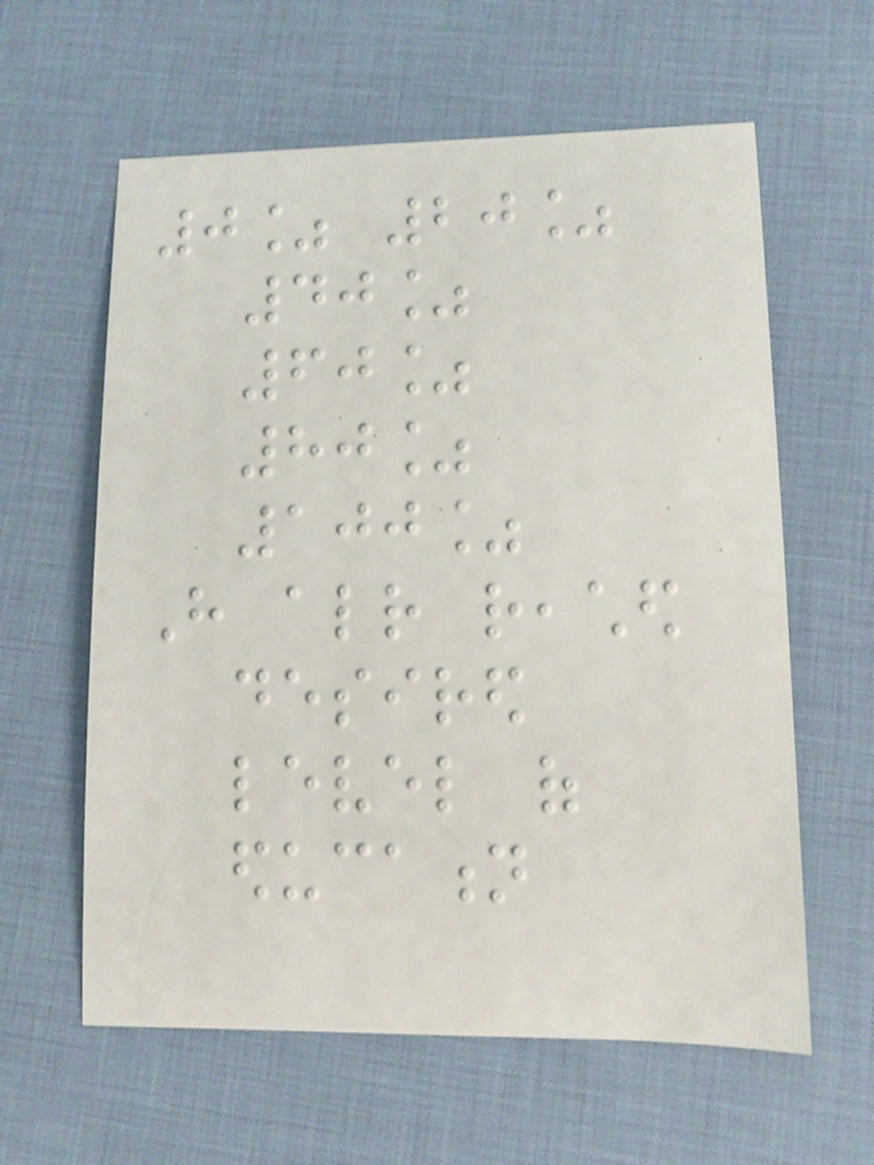0% 20%
40%
60%
80%
100%
Have already reached
desired
level of
education
